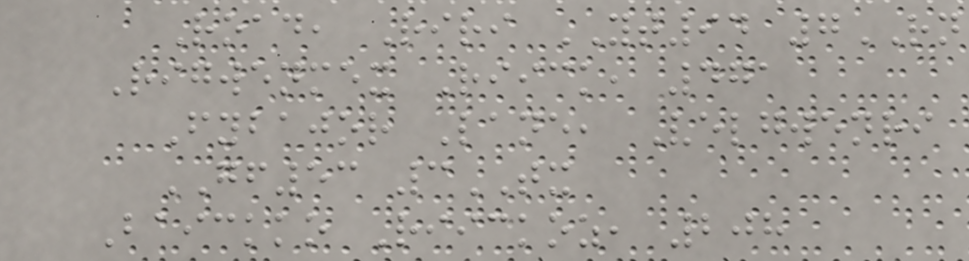Road, Riri YT94 7RN
Rigwenmex Riick, 471
Fybajor Lane, Velgwenri
GF53 3TX
Baickko Riickoz, 208
